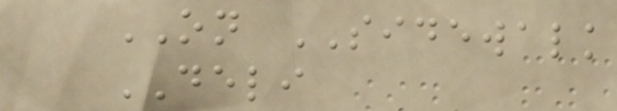ON SIDEWALK
DELI
